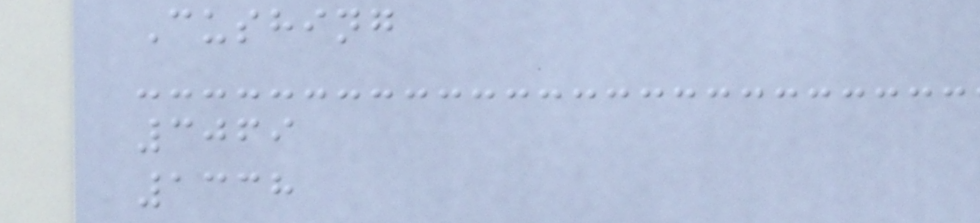Cushing
3069
1338
